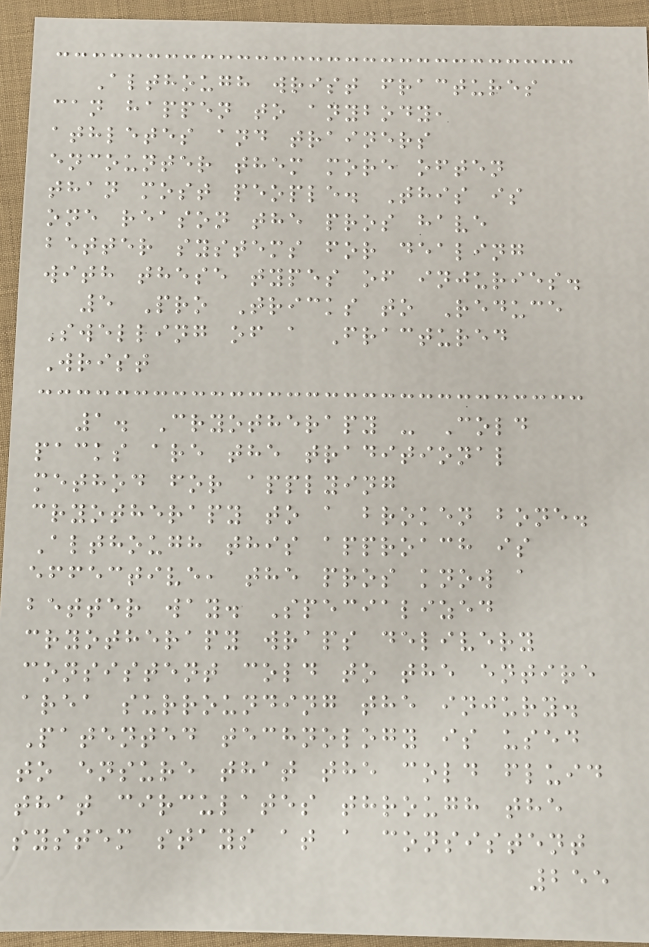Although wrist fractures
can happen to anybody,
athletes and trainers
encounter them more often
than most people. This is
one reason the pros have
better systems for dealing
with these types of injuries.
5 Pro Tricks to Reduce
Swelling of a Fractured
Wrist
1. Cryotherapy - Cold
packs are the traditional
method for applying
cryotherapy to a broken bone.
Although this approach is
effective, the pros know a
better way. Specialized
cryotherapy wraps delivery
consistent cold to the entire
area surrounding the injury.
Patented technology is used
to ensure that the cold fluid
that circulates through the
system stays at a consistent
255
